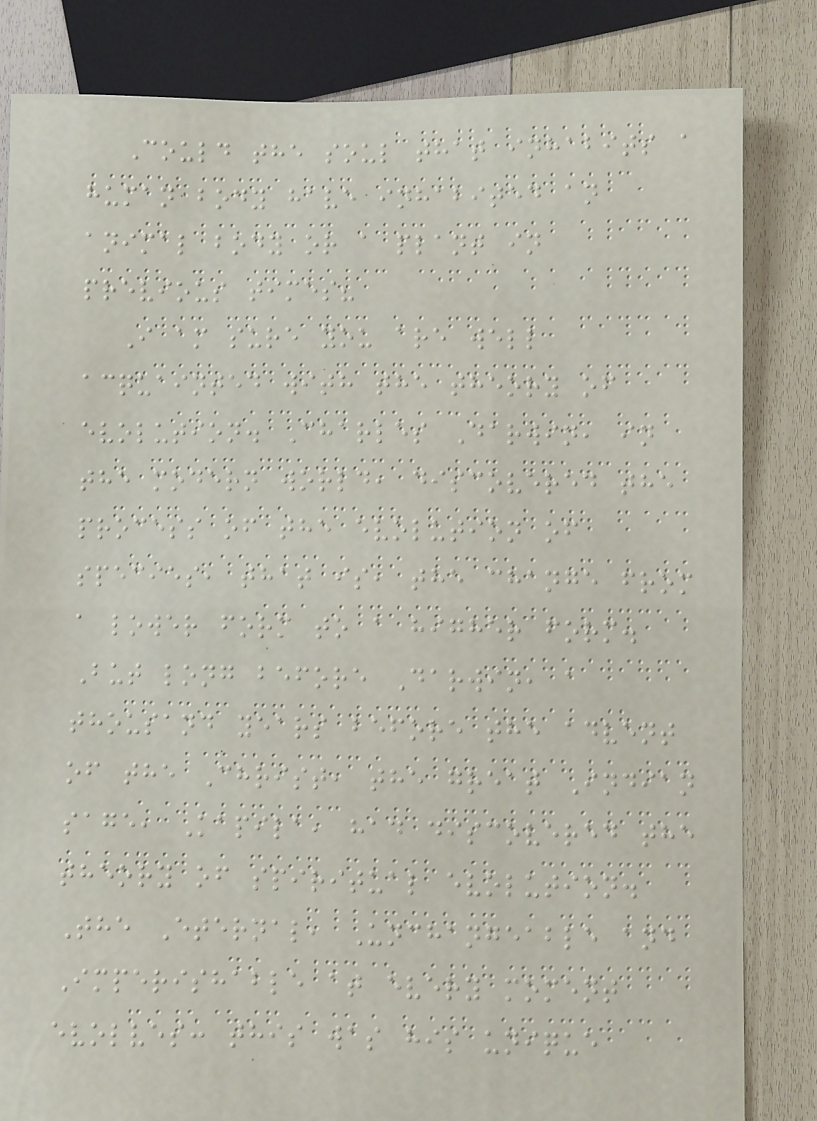Could the soul that inhabits a
human body have inhabited an
animal body or a plant in
previous times?
I am sure you are well
acquainted with the theory of
evolution. Charles Darwin, in
the modern world, discovered the
process of the evolution of
species, that is, the change from
a lower form to a higher form.
But long before Darwin, a
thousand years before the advent
of the Christ, the great Indian
sage, Kapila, had discovered the
theory of spiritual evolution.
The Eternal, Unchangeable and
Imperishable at every moment
evolves: this was his unique
